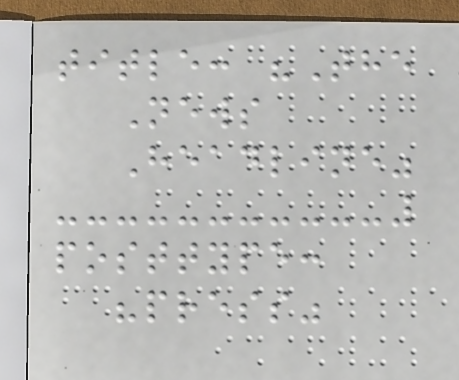title: "The
News
Headline"
posttype:
"press"
